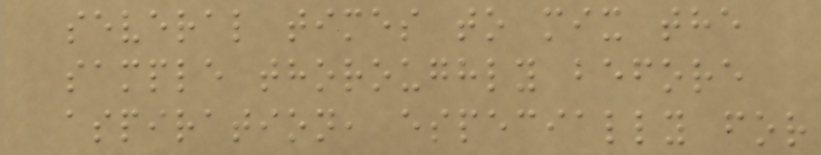several times to mix the
sample thoroughly before
aspiration, especially for
